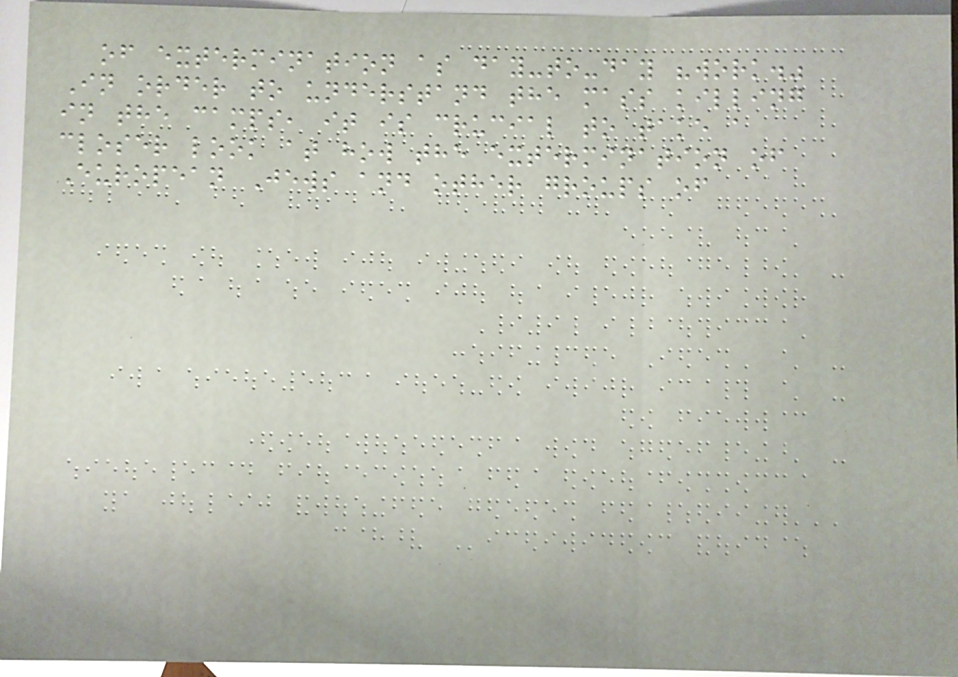of extermination as day-to-day "work."
In order to understand the mass killing
in the camps, it is crucial to take a
closer look at how the extermination of
European Jews and other groups of
